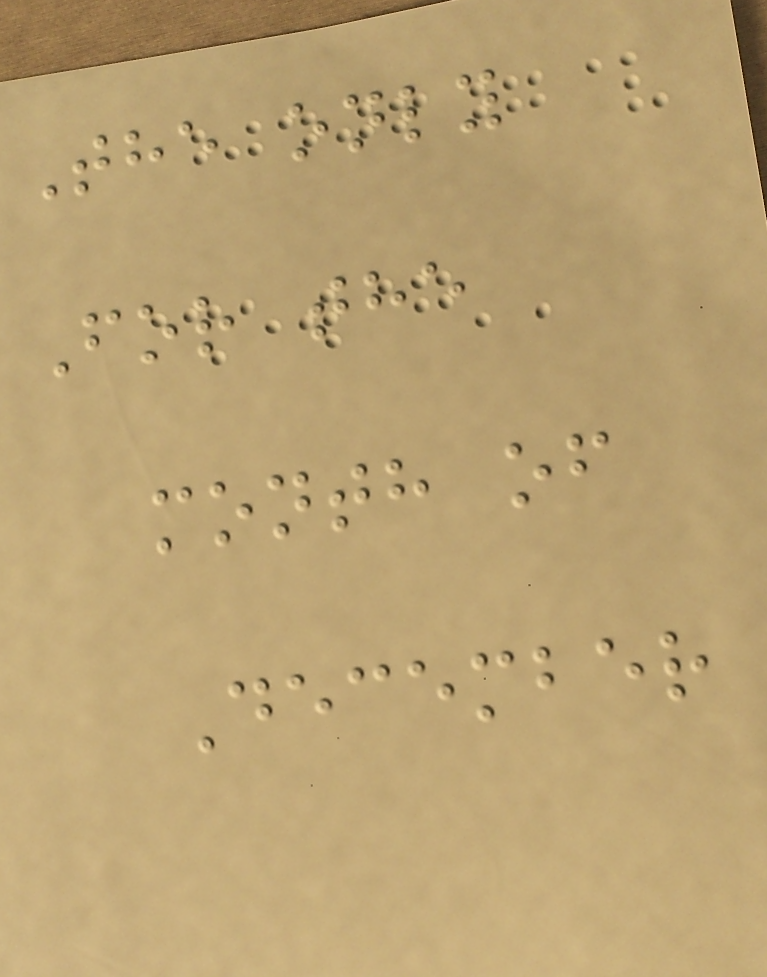The only
For the
month of
December
